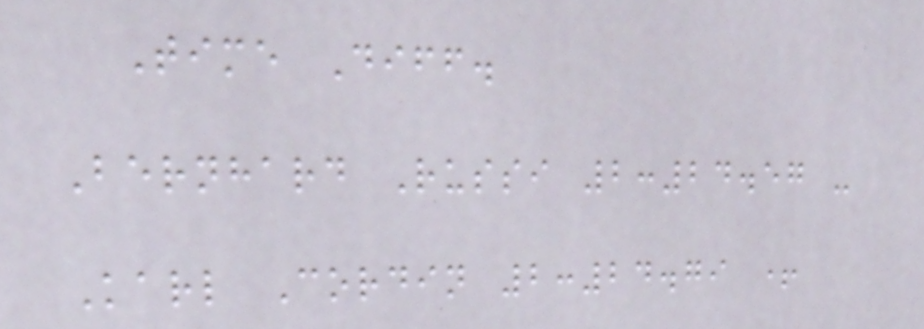Time Diff.
Bernhard Russi 2:24.57 -
Karl Cordin 2:24.79 +
